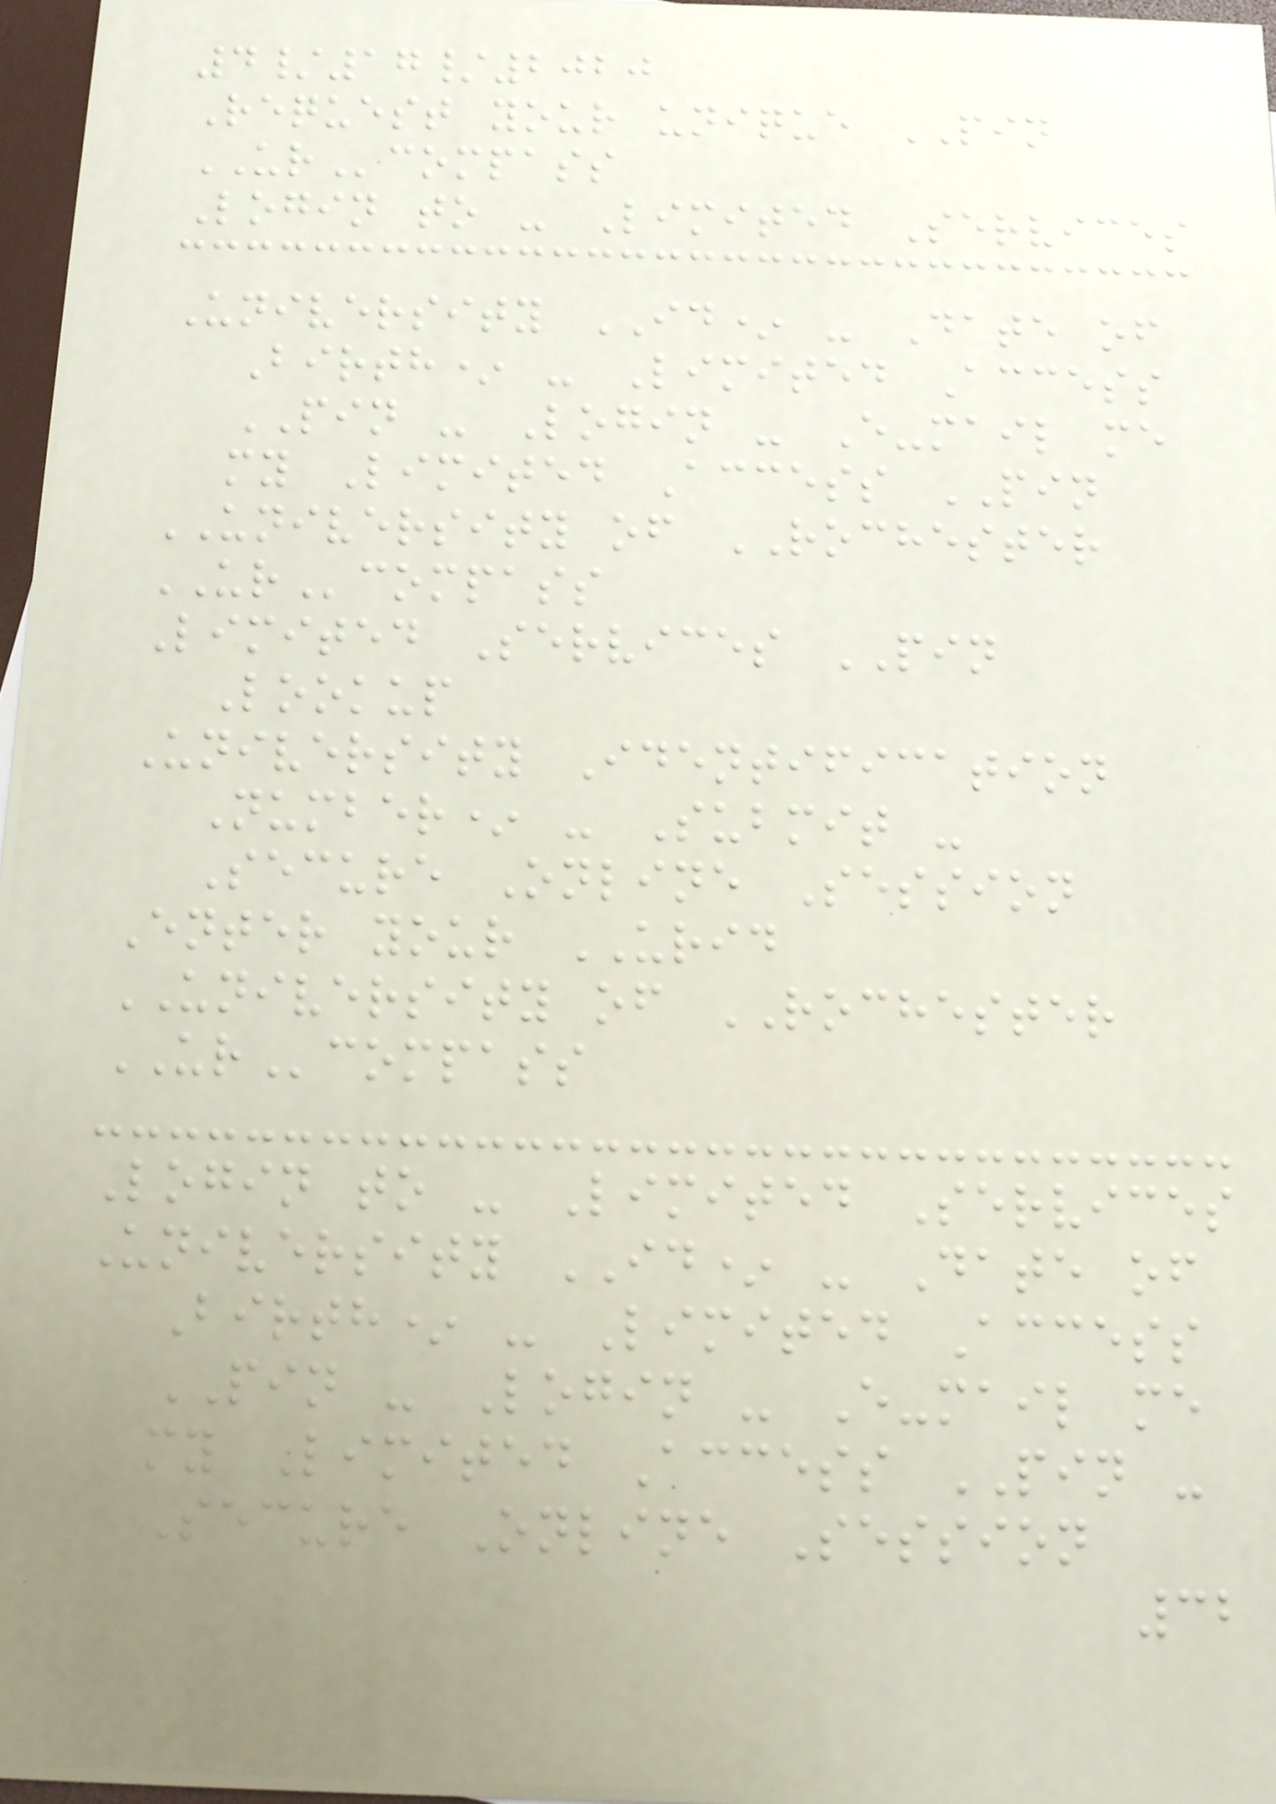4/17/2020
Request your unique PIN
URcompass
Login to - Limited Services
University ID* - Date of
Birth* - Limited Access
PIN - Login - E-mail me
my Limited Access PIN
UNIVERSITY of ROCHESTER
URcompass
Limited Services PIN
Lookup
University Identification
Number* - Submit -
Secure Online Session
Enter your URID
UNIVERSITY of ROCHESTER
URcompass
Login to - Limited Services
University ID* - Date of
Birth* - Limited Access
PIN - Login - E-mail me
my Limited Access PIN -
Secure Online Session
32
